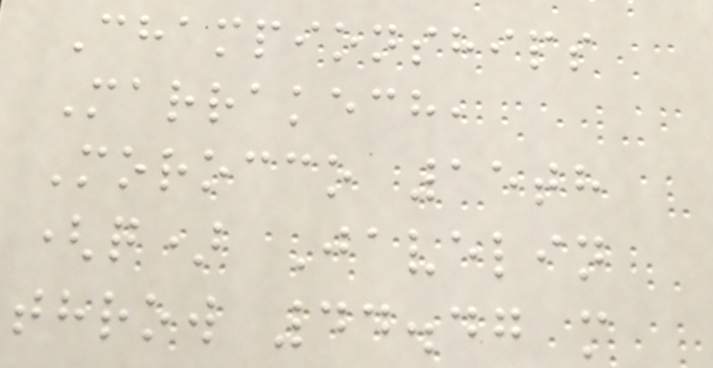Championships
Marrakech,
Morocco 15th
(q) Javelin
throw 44.47 m
